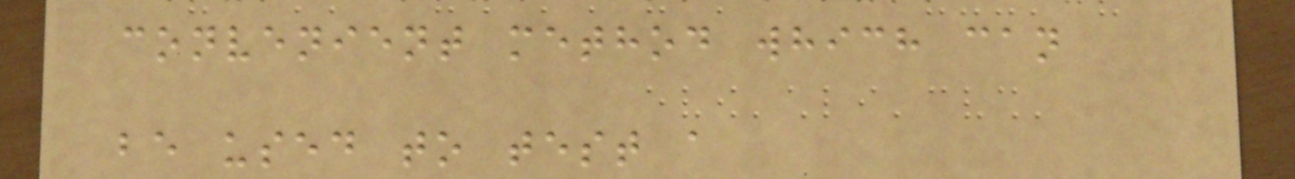convenient method which can
be used to test a
